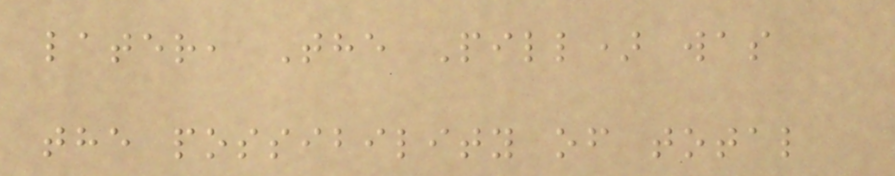later, The Pill) was
the possibility of total
